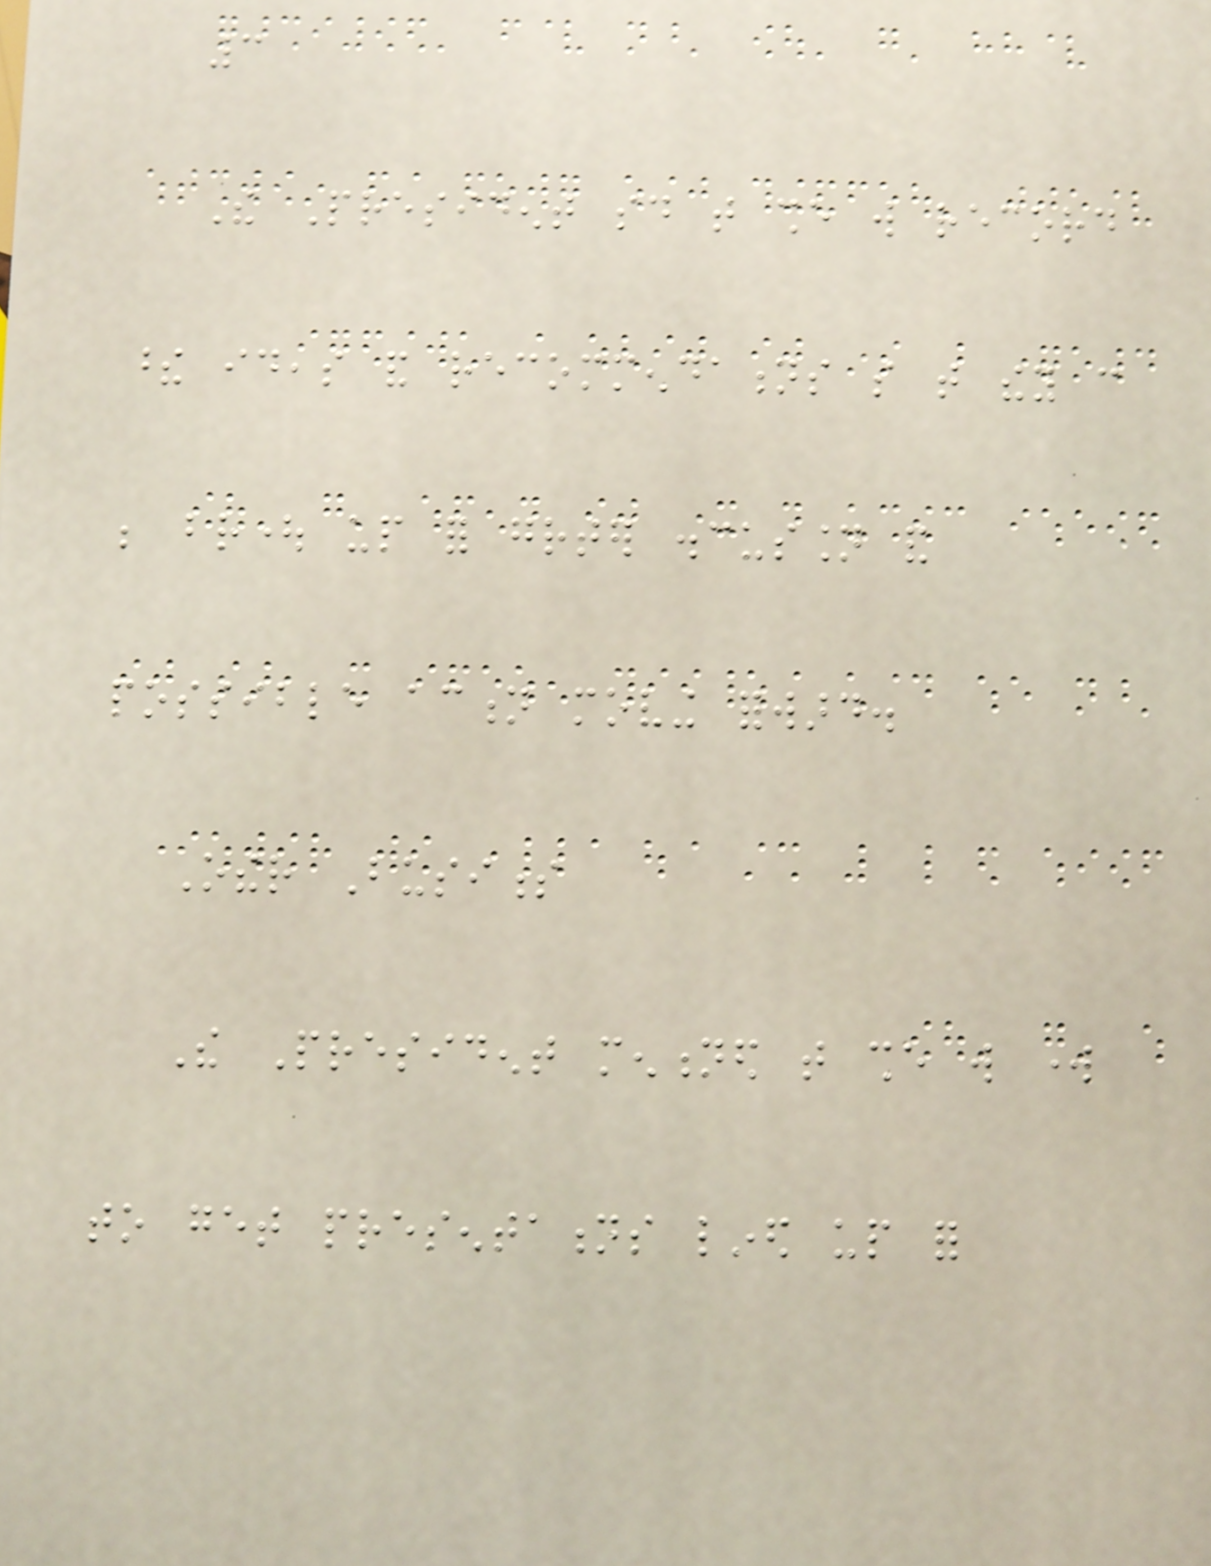3
The President said that she will record
these ideas and recommendations so that they can
be brought up for greater discussion and
possible action moving forward.
Other Business
The President mentioned that she will work
to get presentations lined up for
